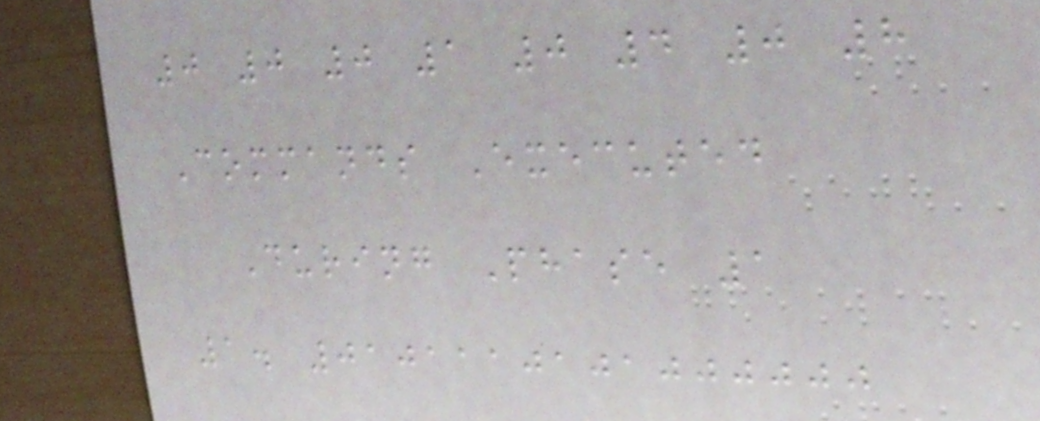0 0 0 1 0 4 0 8
Commands Executed
During Phase 1
1. 0101110101000000
